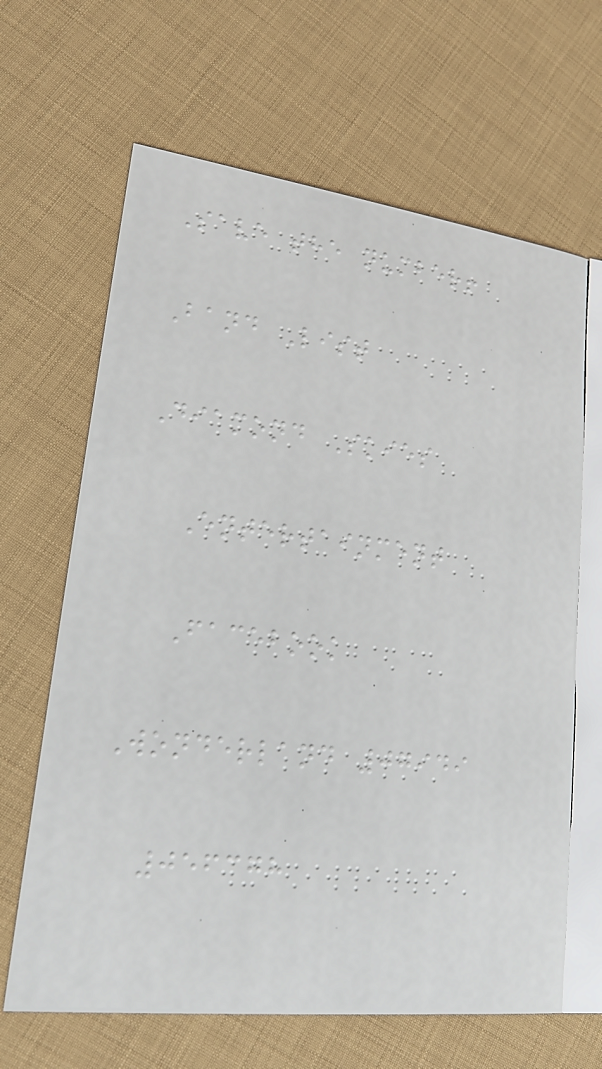Save the number!
Band List
Diamond Skies
Entertainment
Facebook
Wonderland 07949
056378
